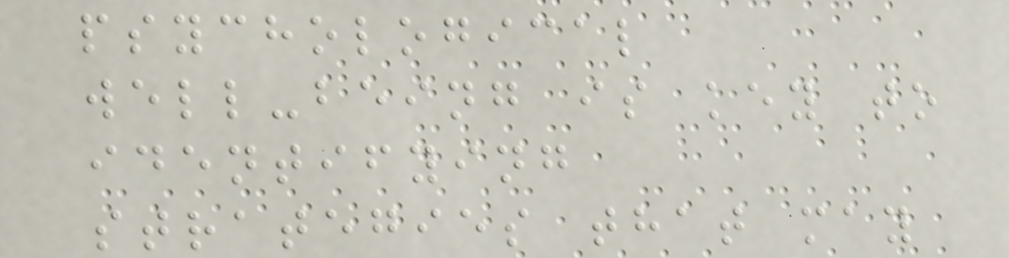psychological
well-being is key to
identifying
strategies that may
